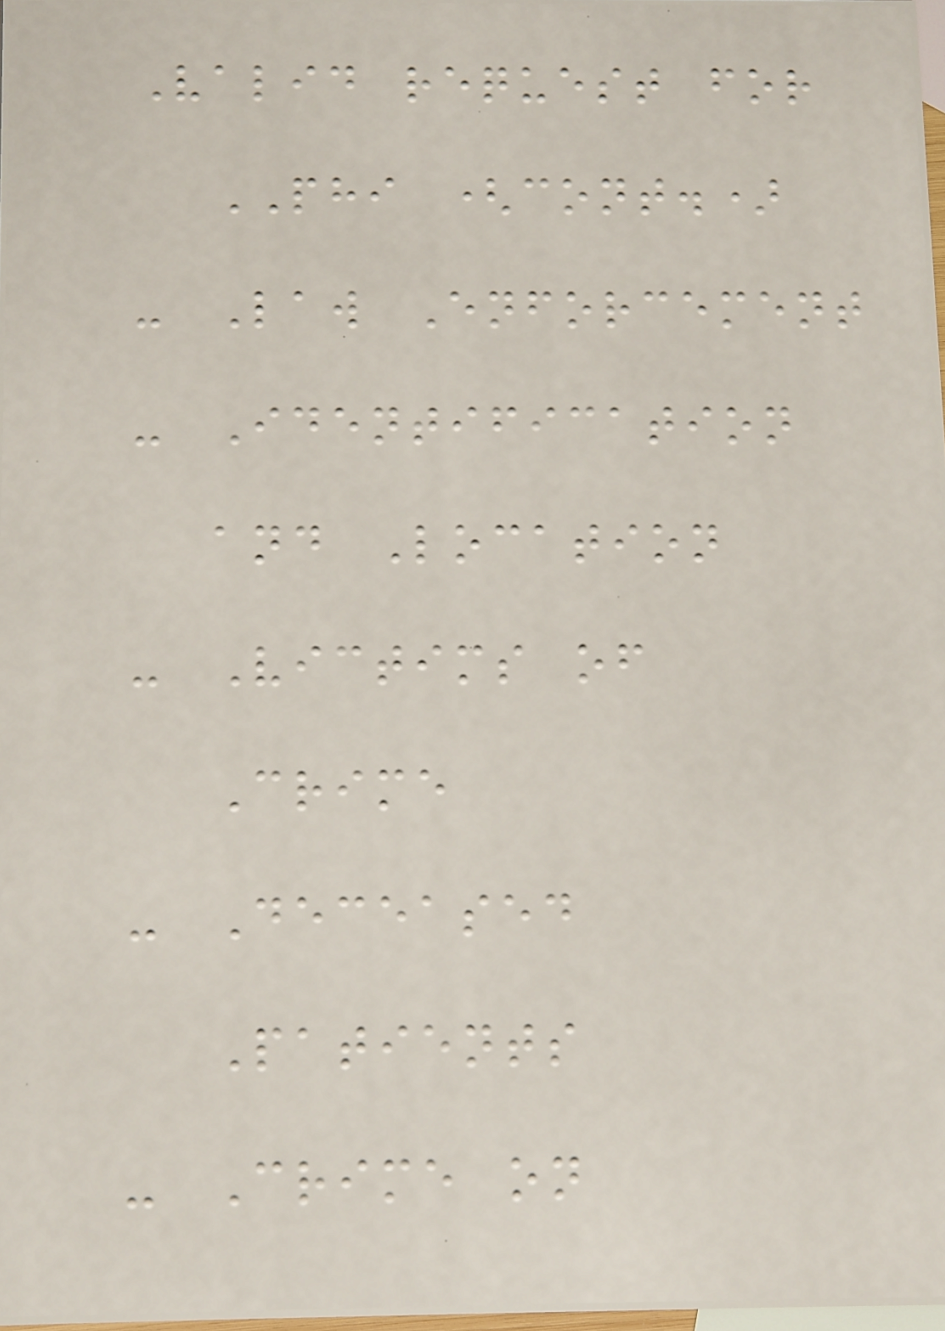Valid request for
PHI (cont.)
- Law Enforcement
- Identification
and Location
- Victims of
Crime
- Deceased
Patients
- Crime on
